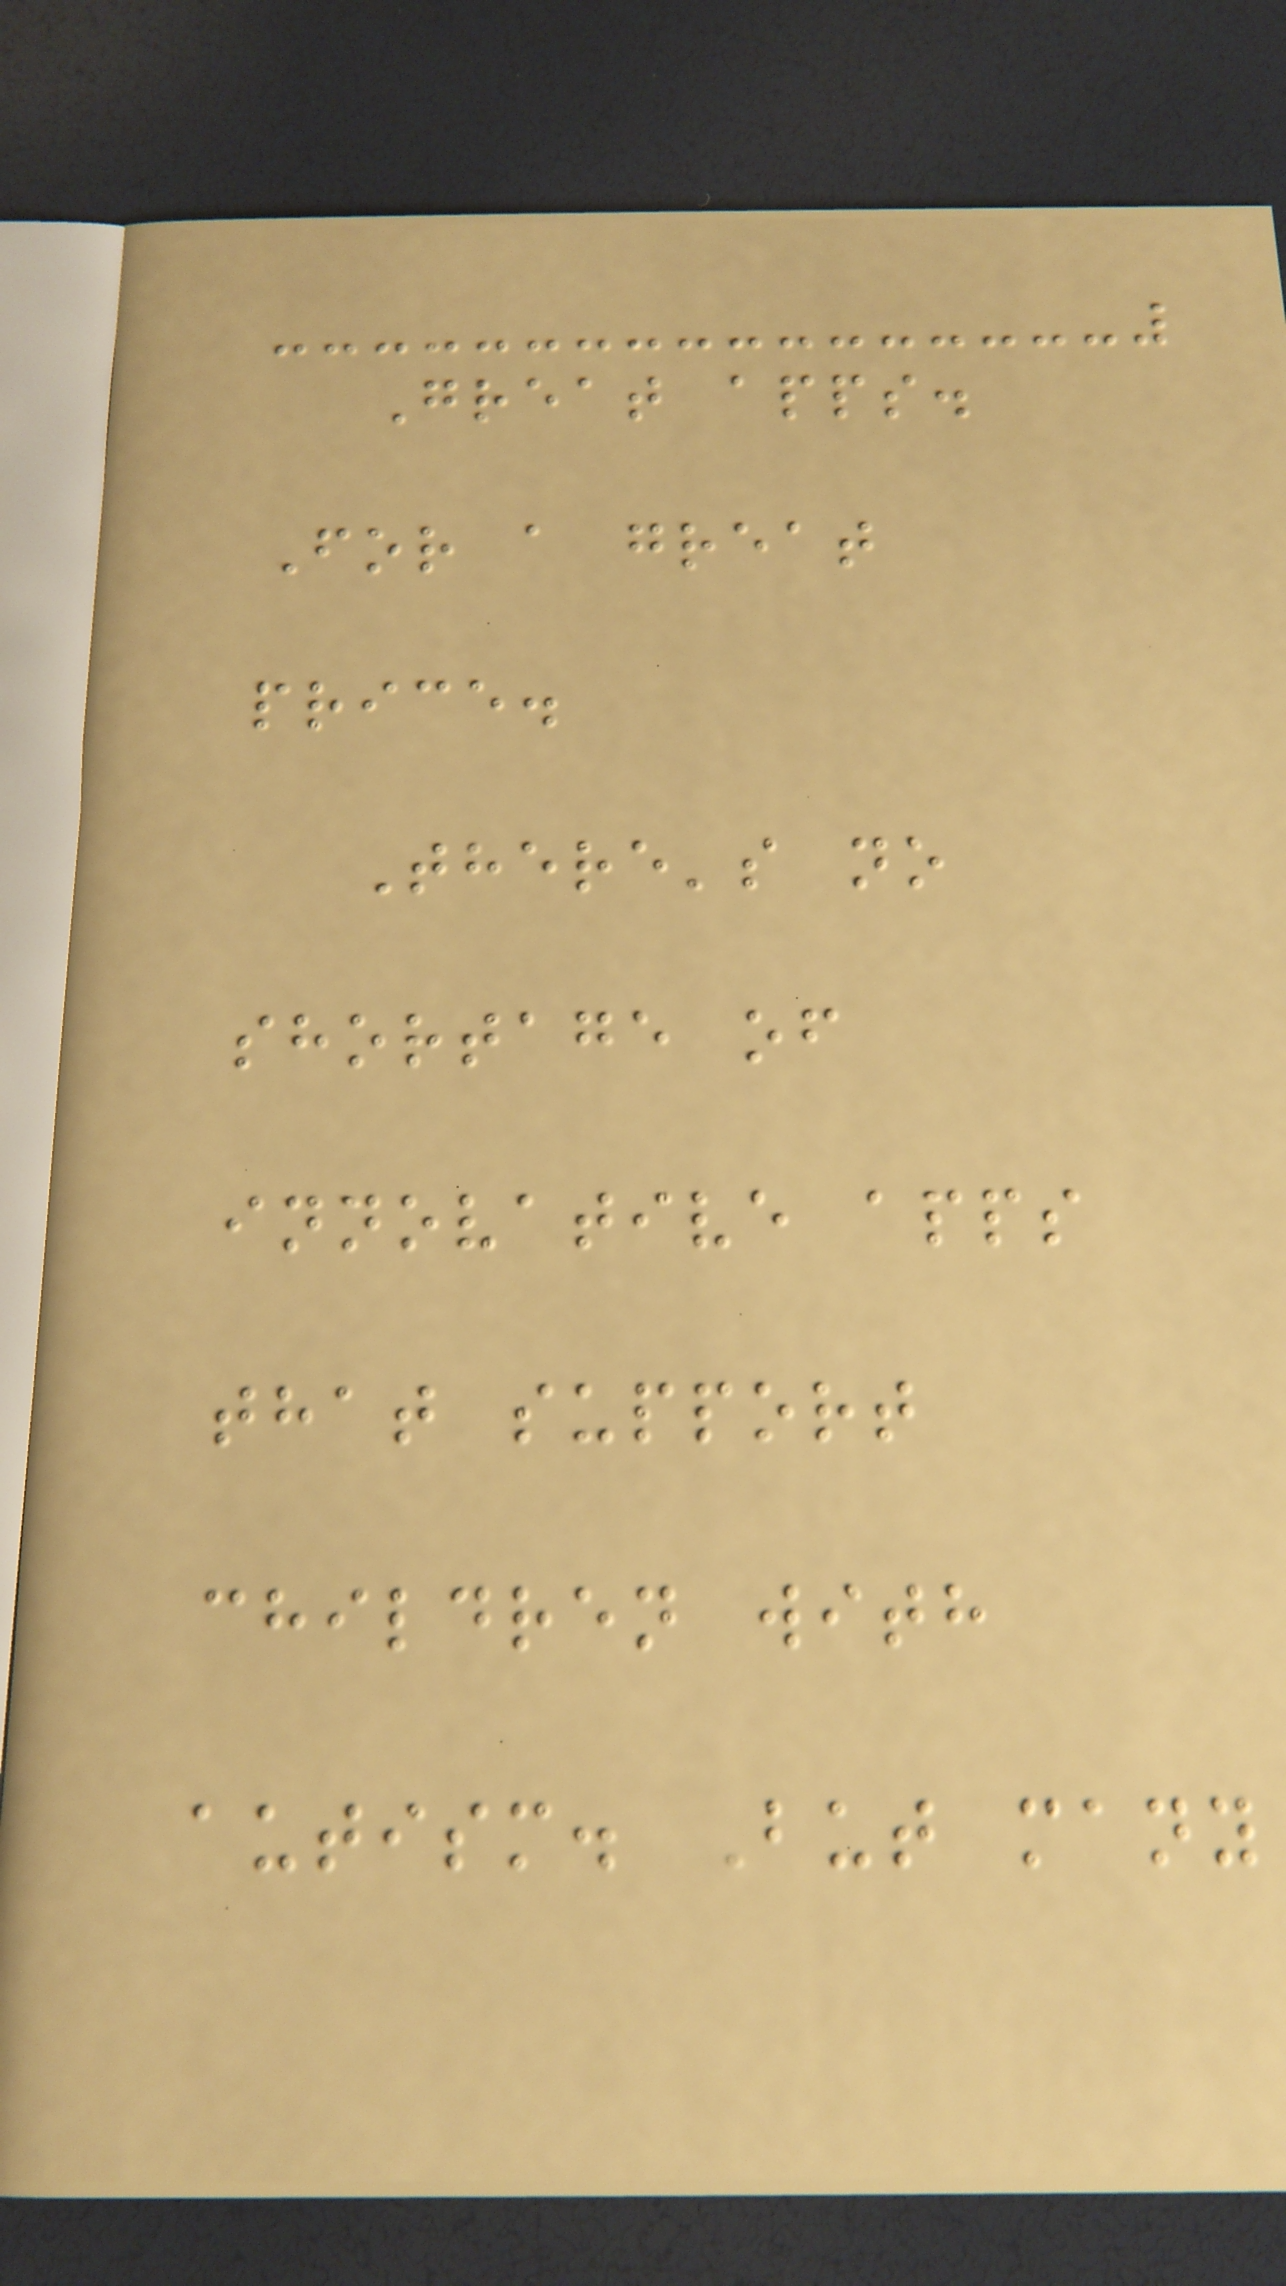Great apps.
For a great
price.
There's no
shortage of
innovative apps
that support
children with
autism. But many
